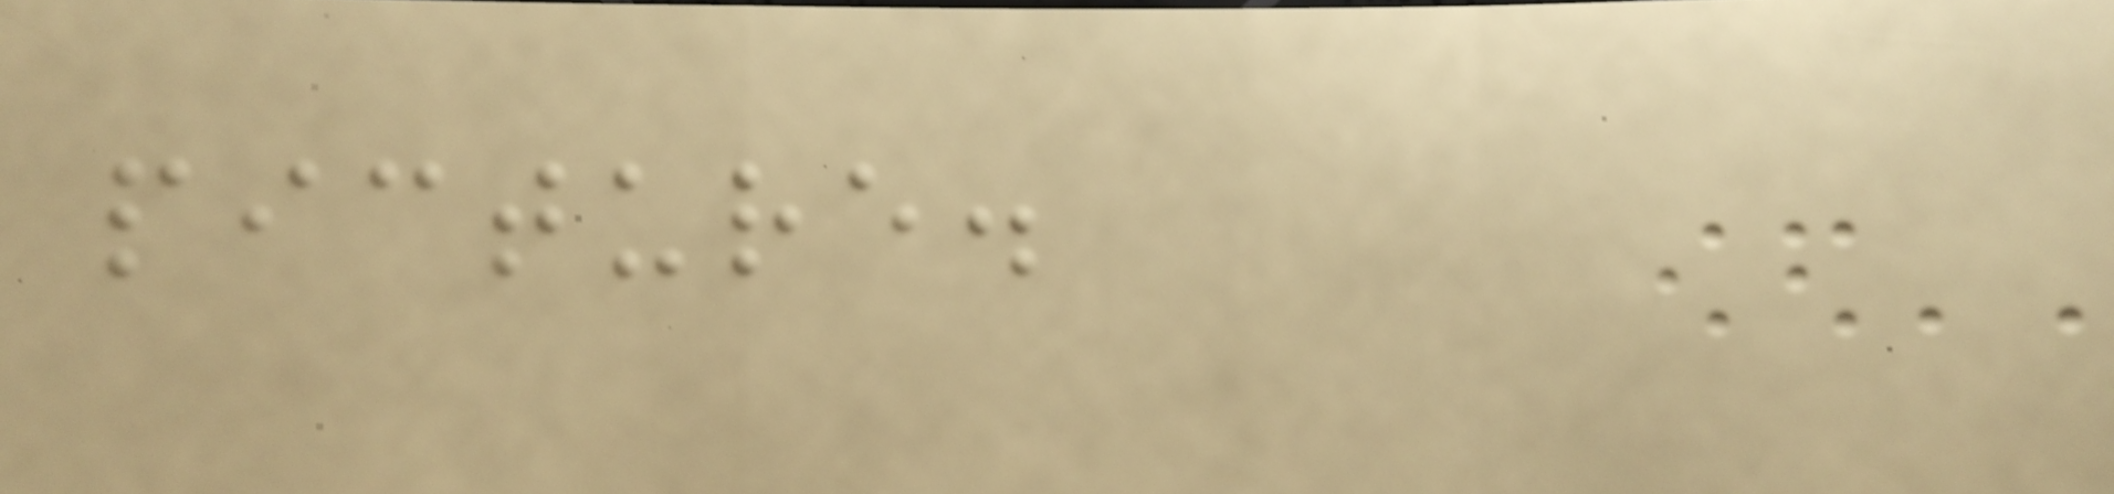picture.
